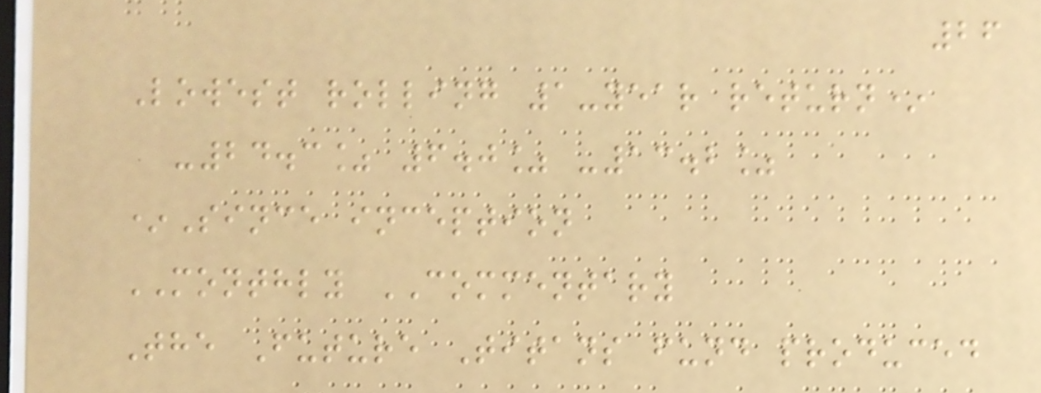26
Lowest rolling 1-year return*
-24.3% 6.0% -13.2%
*Since inception
MONTHLY COMMENTARY
The Future Titans fund produced
